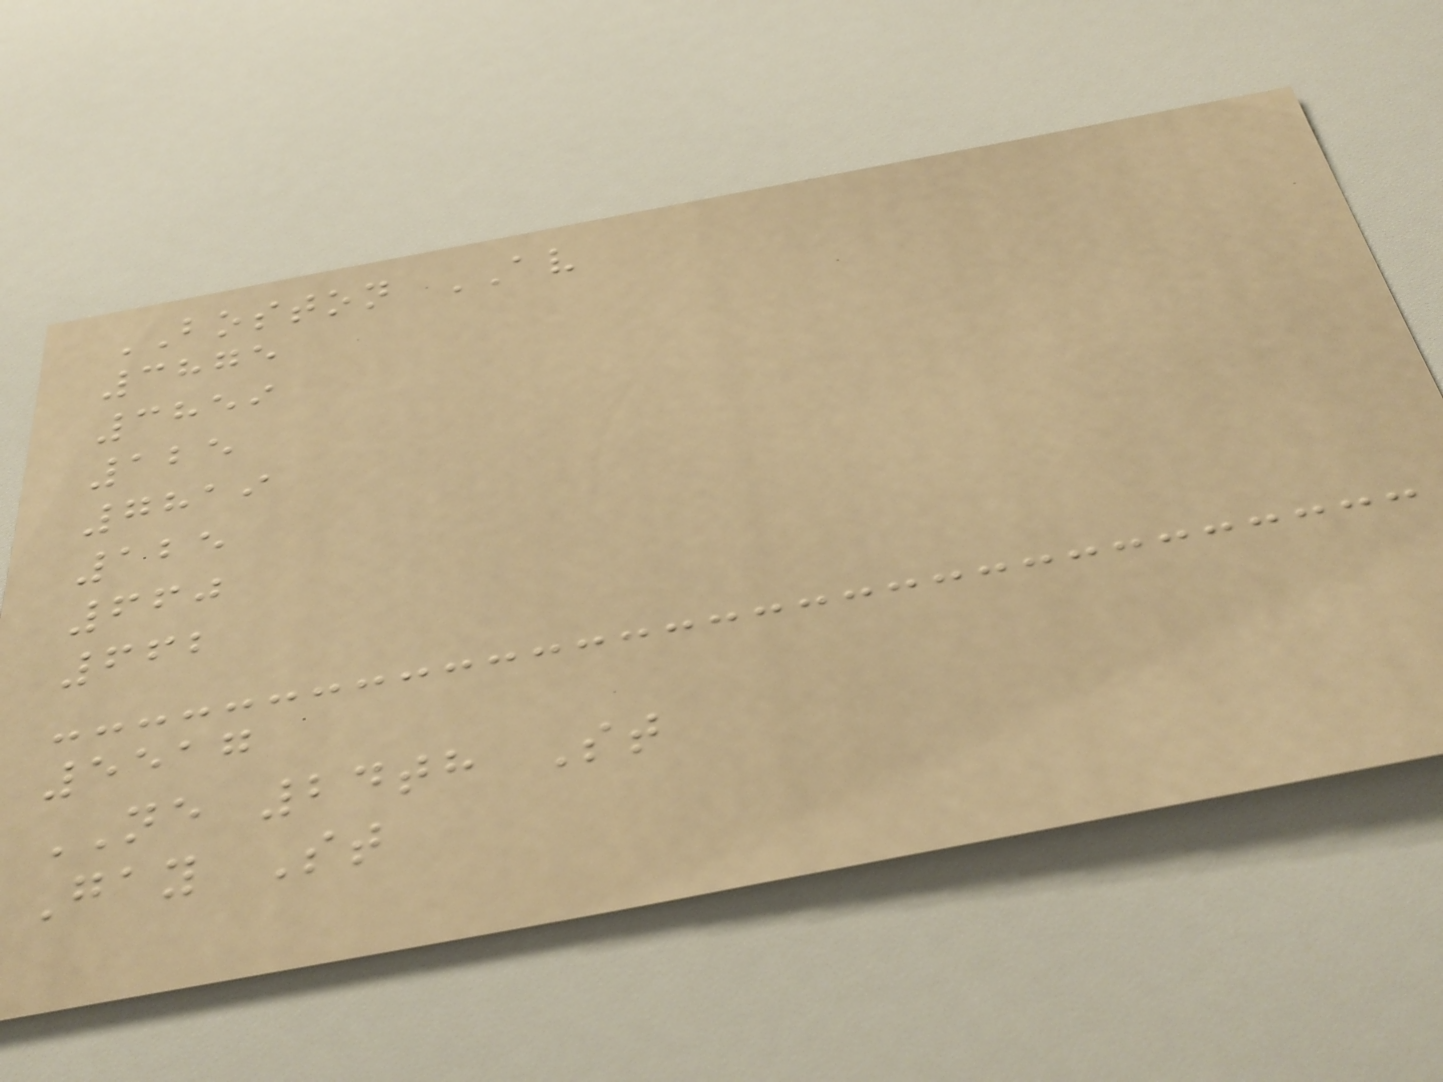BOSTON AV
3875
3859
125
7819
125
660
662
5517
NE 24th St
Gay St
